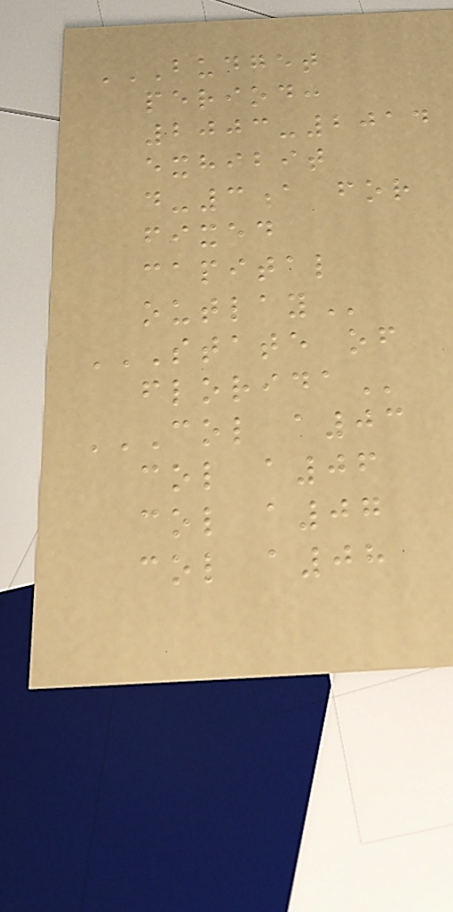BUDGET
PERIOD:
2003-2014
EXHIBIT
D-3A FOR
FIXED
CAPITAL
OUTLAY
STATE OF
FLORIDA
COL A03
COL A06
COL A07
COL A08
